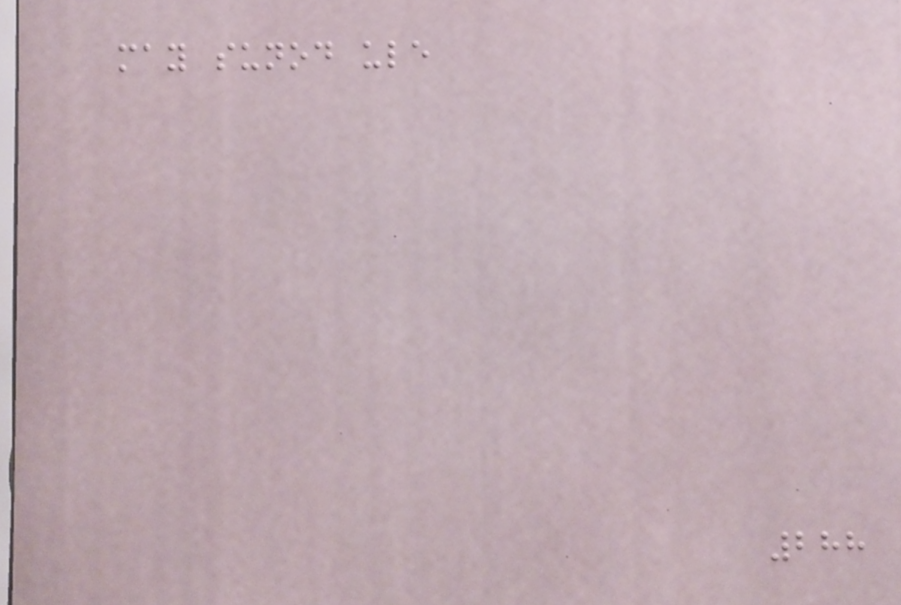may sunod ule
288
